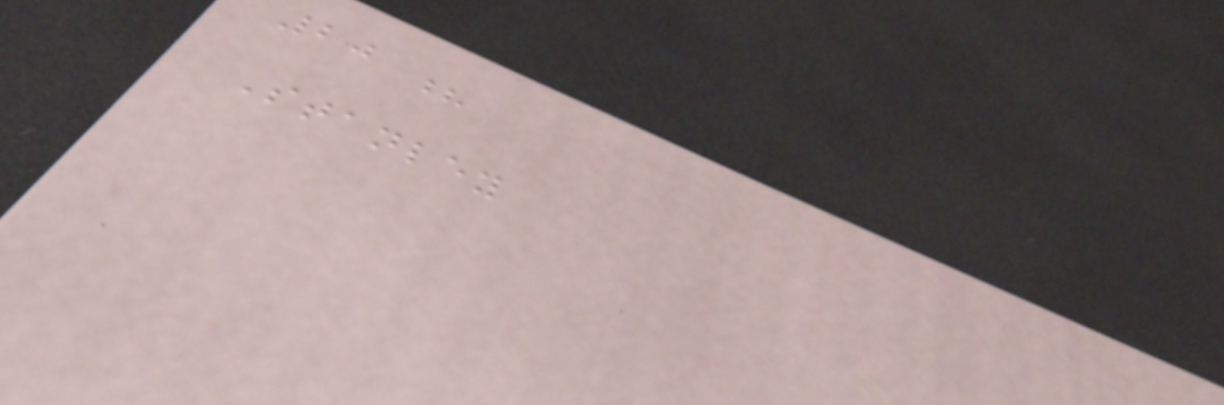20 ?
Stanley
